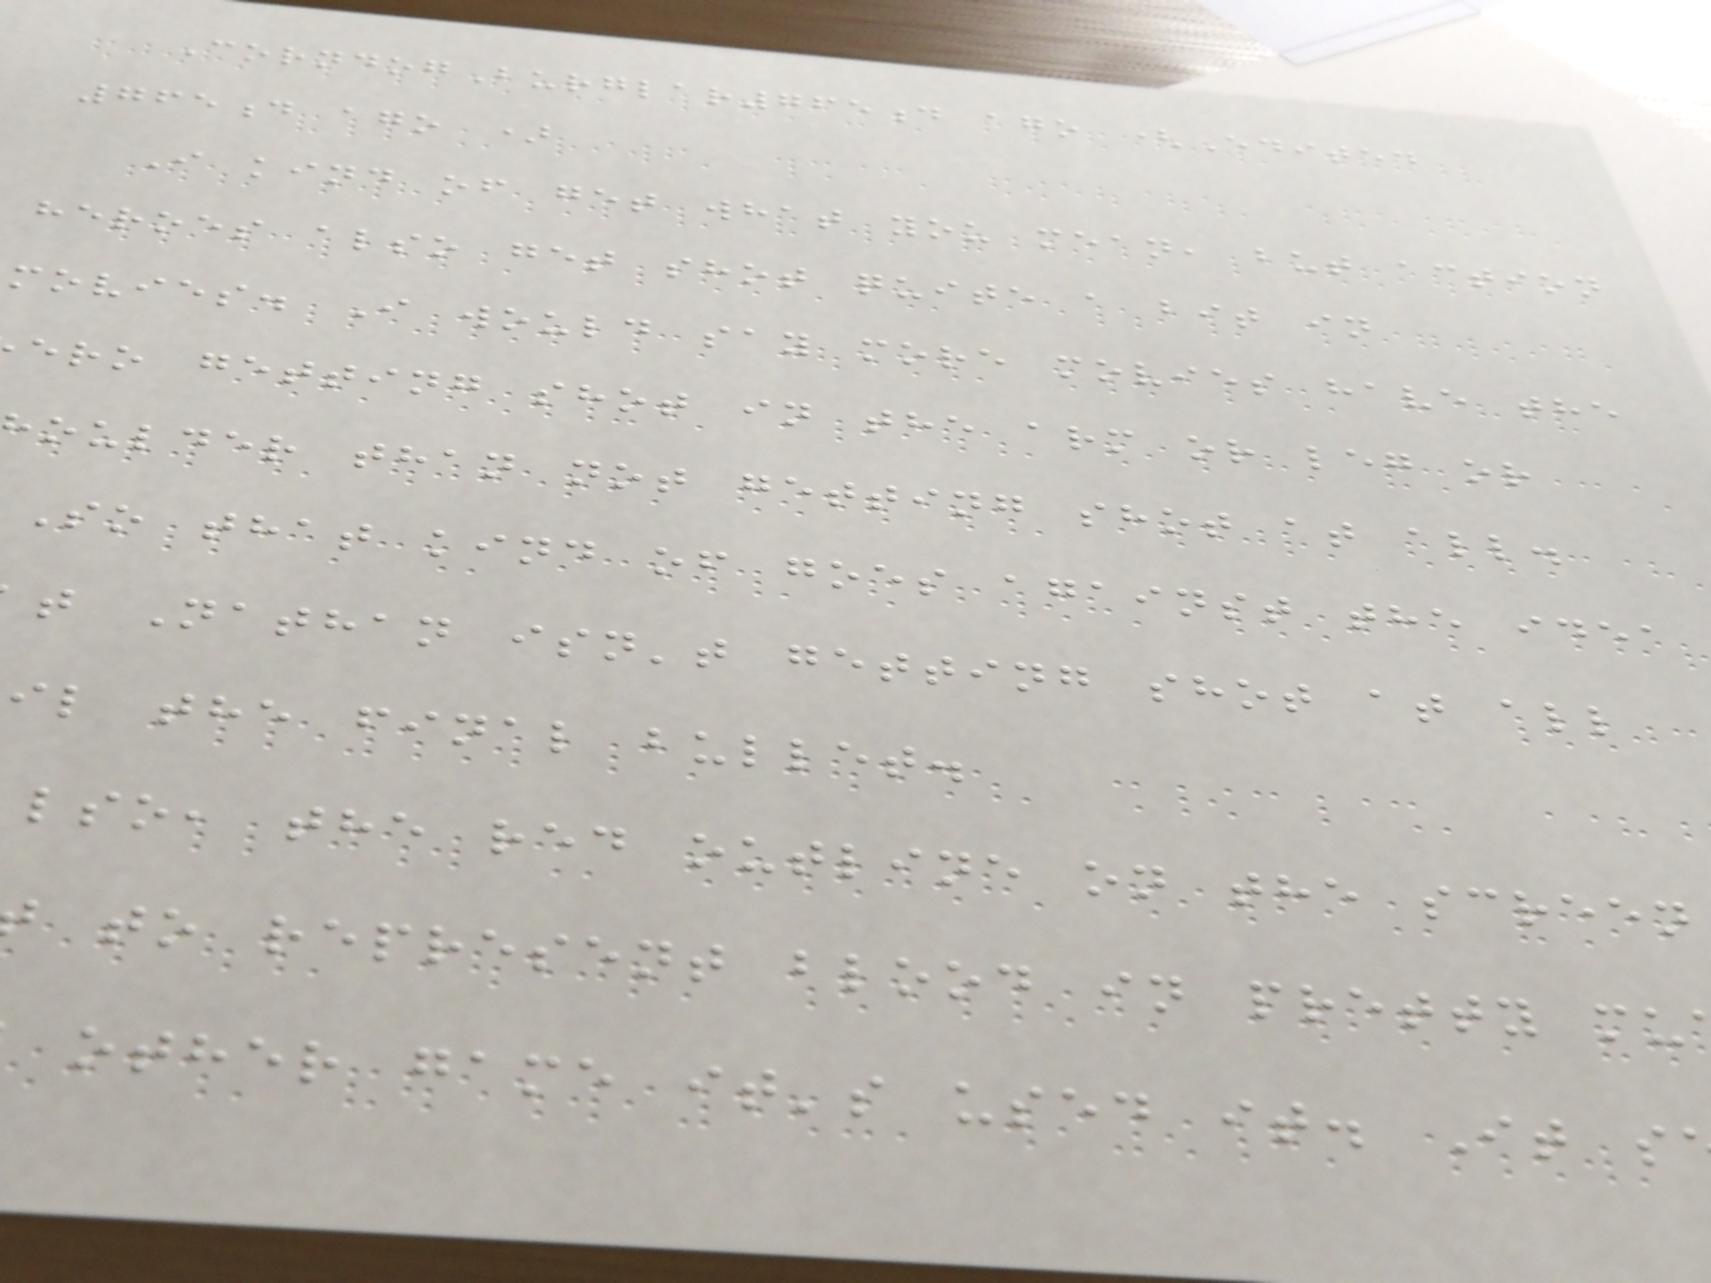CorndogBurglar765d ago (Edited
765d ago )
I kind of get what you mean, but action
heroes also get shot quite a bit in
movies. I would say more movies have the
ero getting shot in the arm or leg or
oulder than not getting shot at all.
So that kind of goes against the idea
t Nathan isn't getting shot at all
il the final bullet.
lso, the red outline on the screen
to represent blood in pretty mu
other game it's used it. It s
